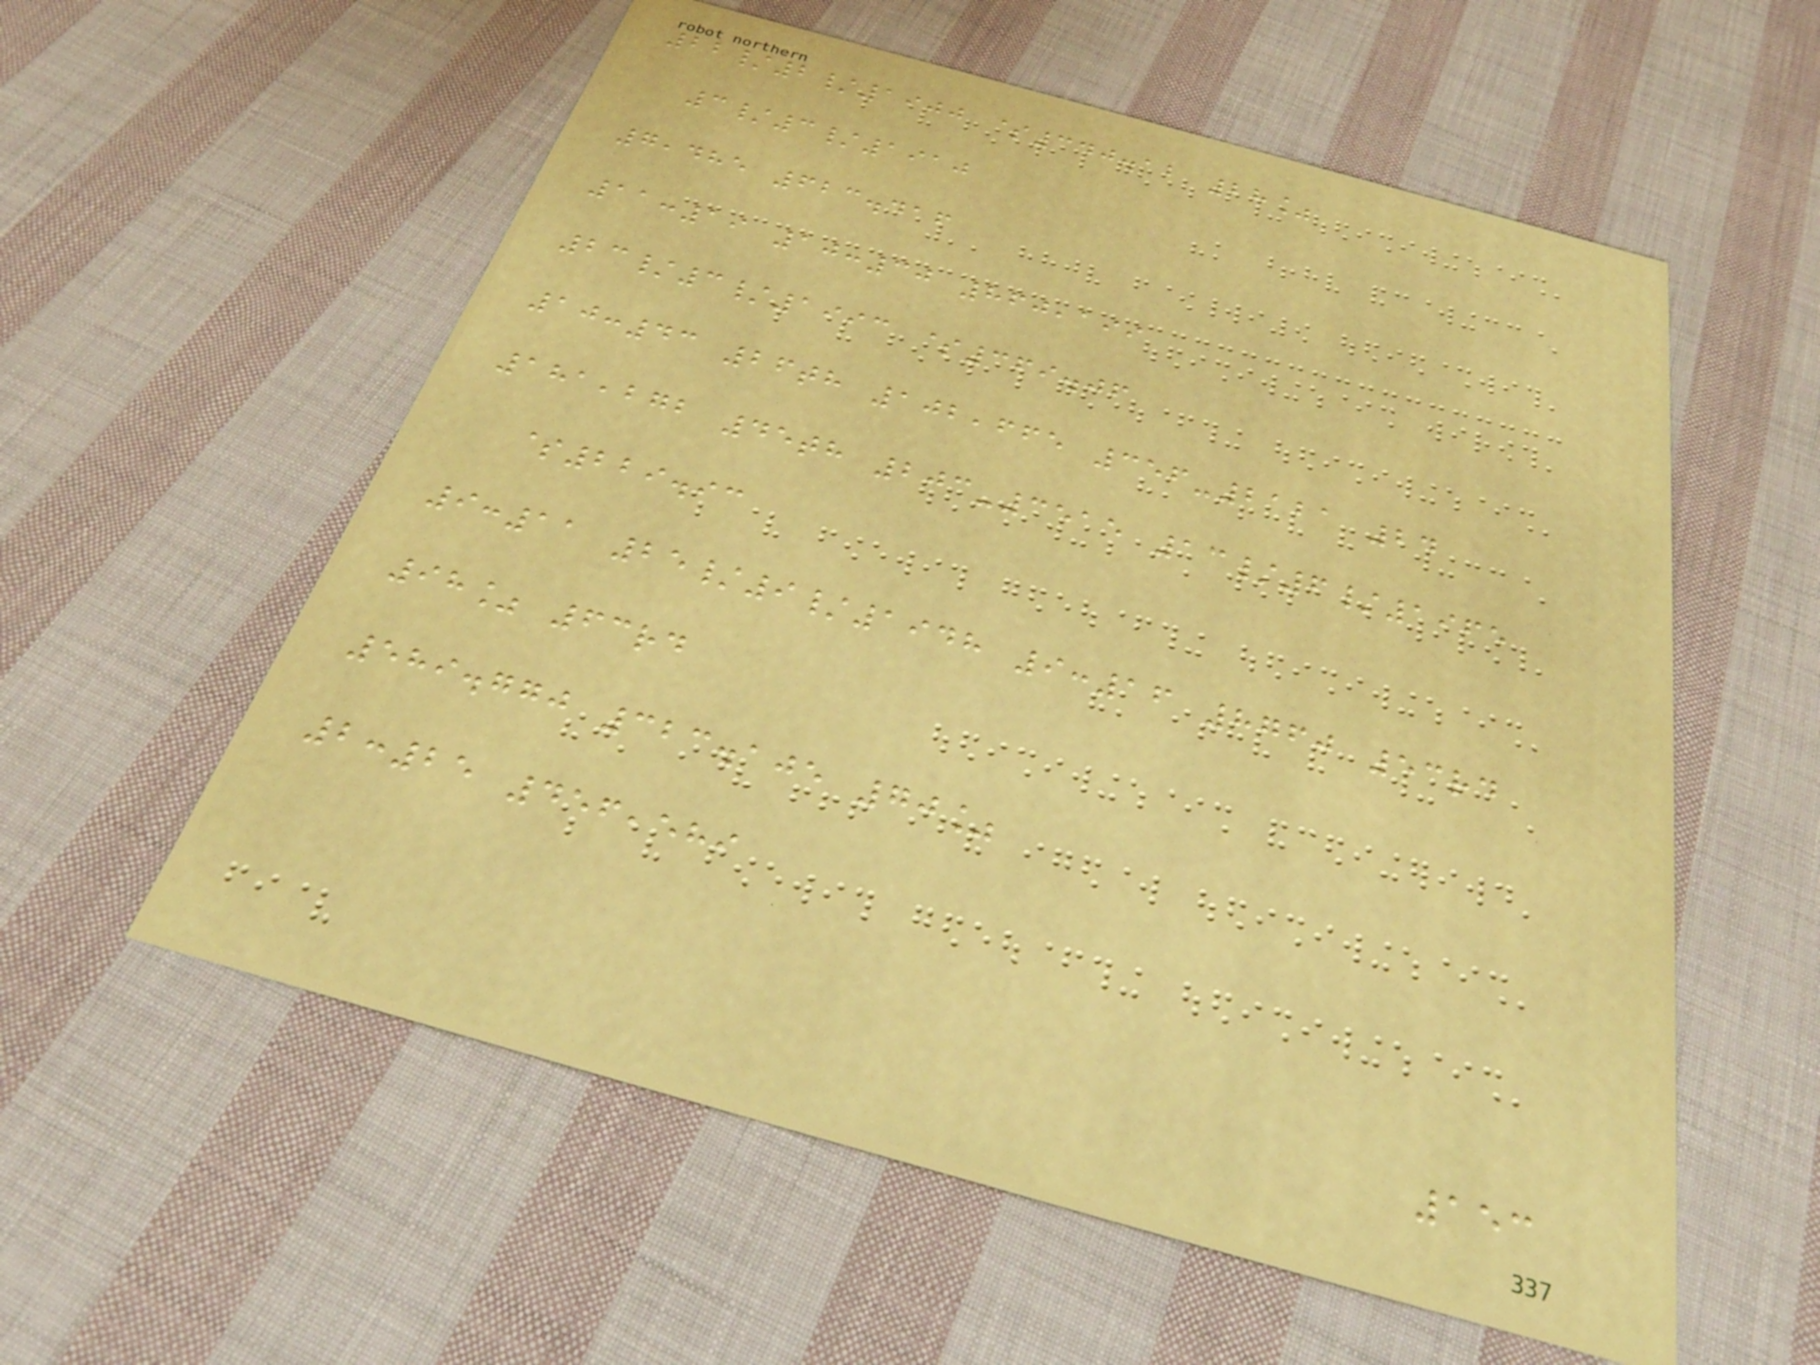22/2/1900 $340.12 28%
3/3/1910
7,485 623.416
11:19 10:30 860,199
23/3/1993 $369.06
10:43 26th 102,665 356-2121 24
181,272 45th 203-3515 13/6/1965
$229.93
9:11 25/9/1948 9:16 8760 53rd
98% 63rd
589.770 323.105 70%
2:25 456,589
153
